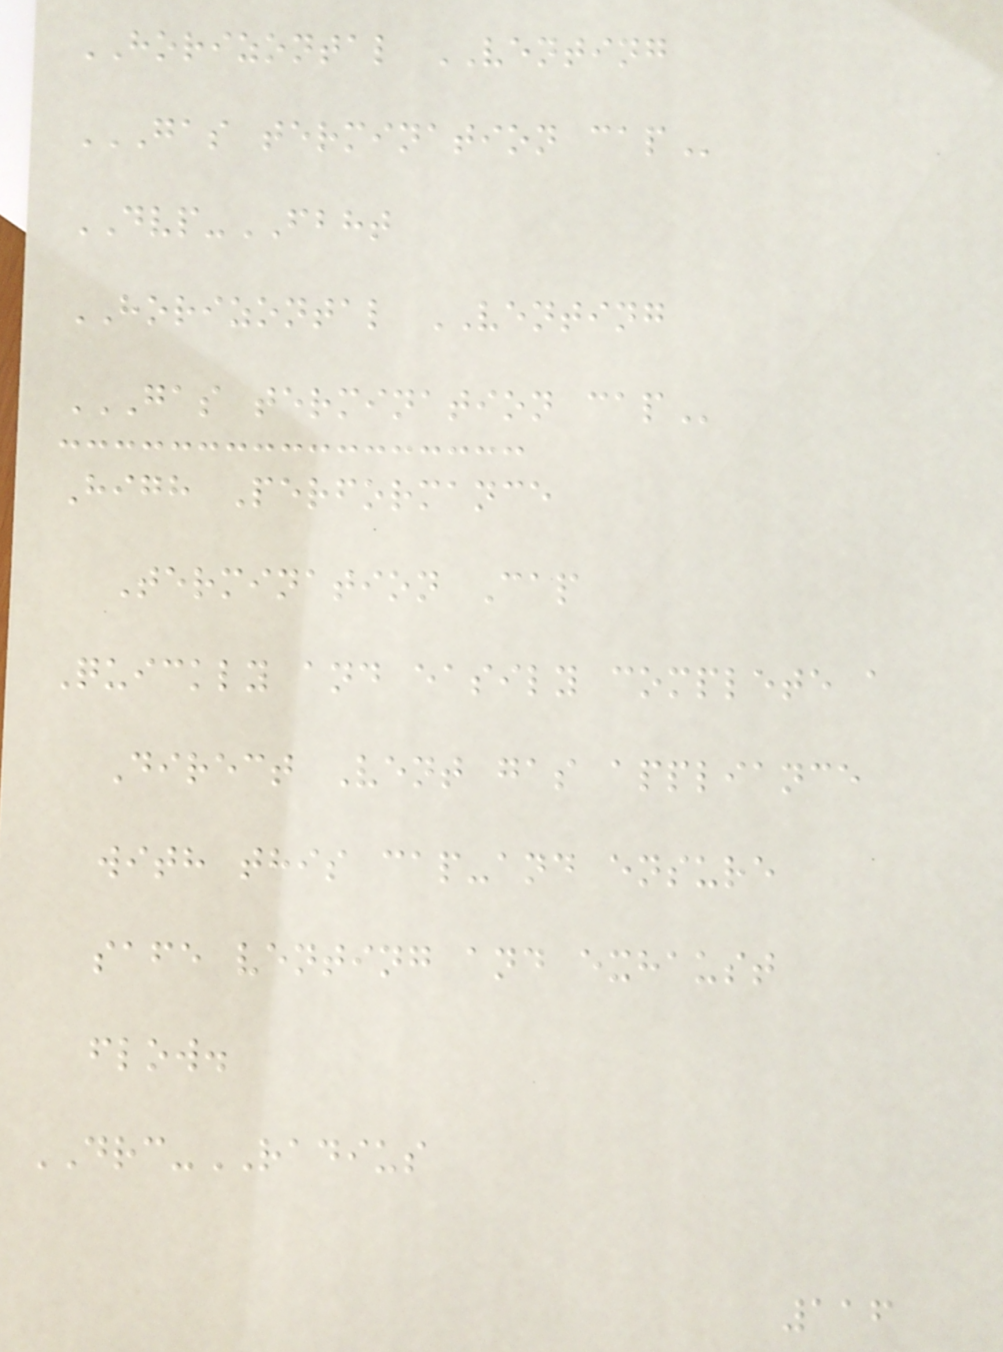HORIZONTAL VENTING
GAS TERMINATION CAP
DVP-FBHT
HORIZONTAL VENTING
GAS TERMINATION CAP
High Performance
Termination Cap
Quickly and easily complete a
Direct Vent gas appliance
with this cap-and ensure
safe venting and exhaust
flow.
DRC-RADIUS
116
